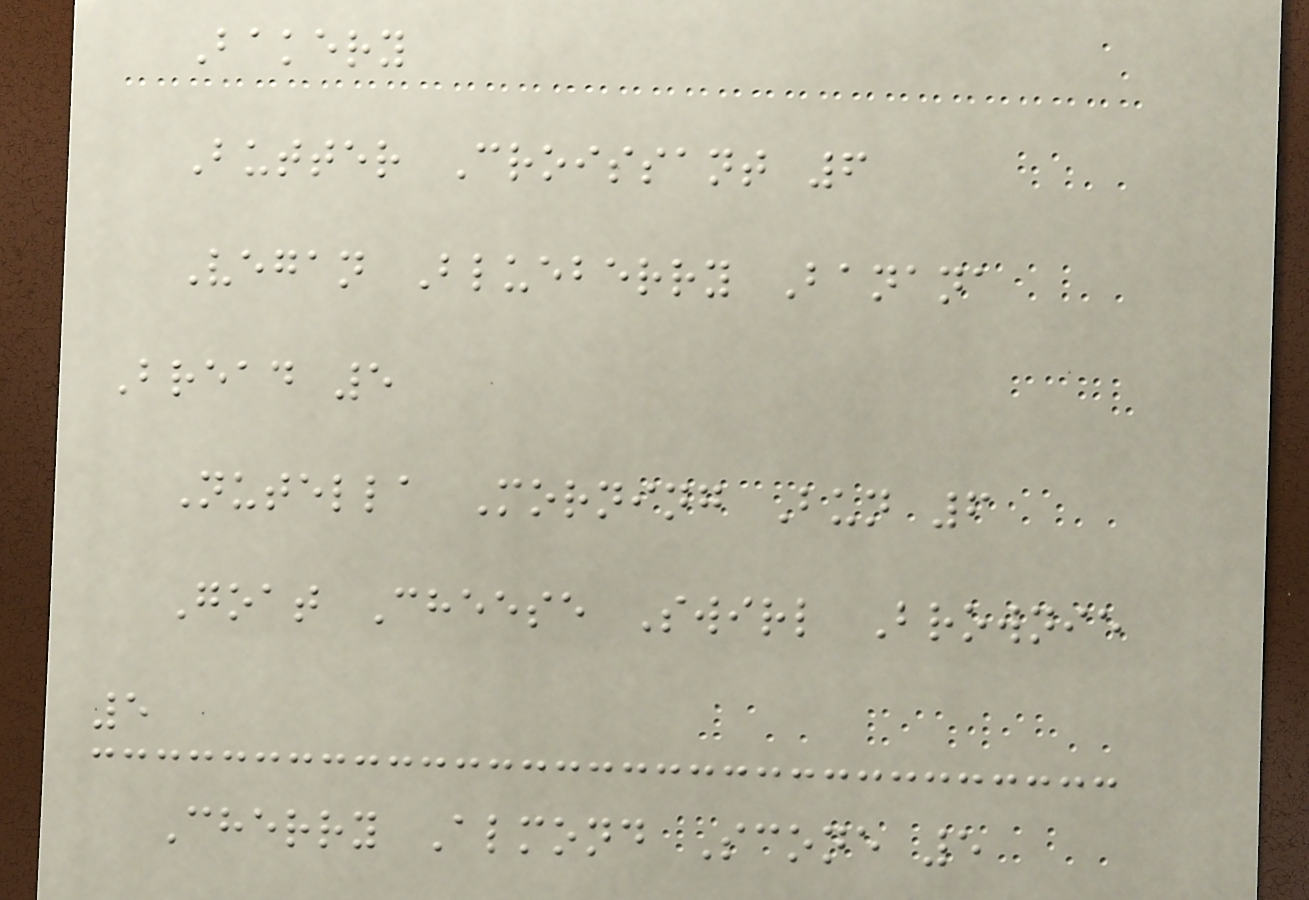Bakery
Butter Croissant 6
Vegan Blueberry Banana
Bread 5
Nutella Morning Bun 6
Goat Cheese Swirl Brownie
5
Cherry Almond Scone 5
